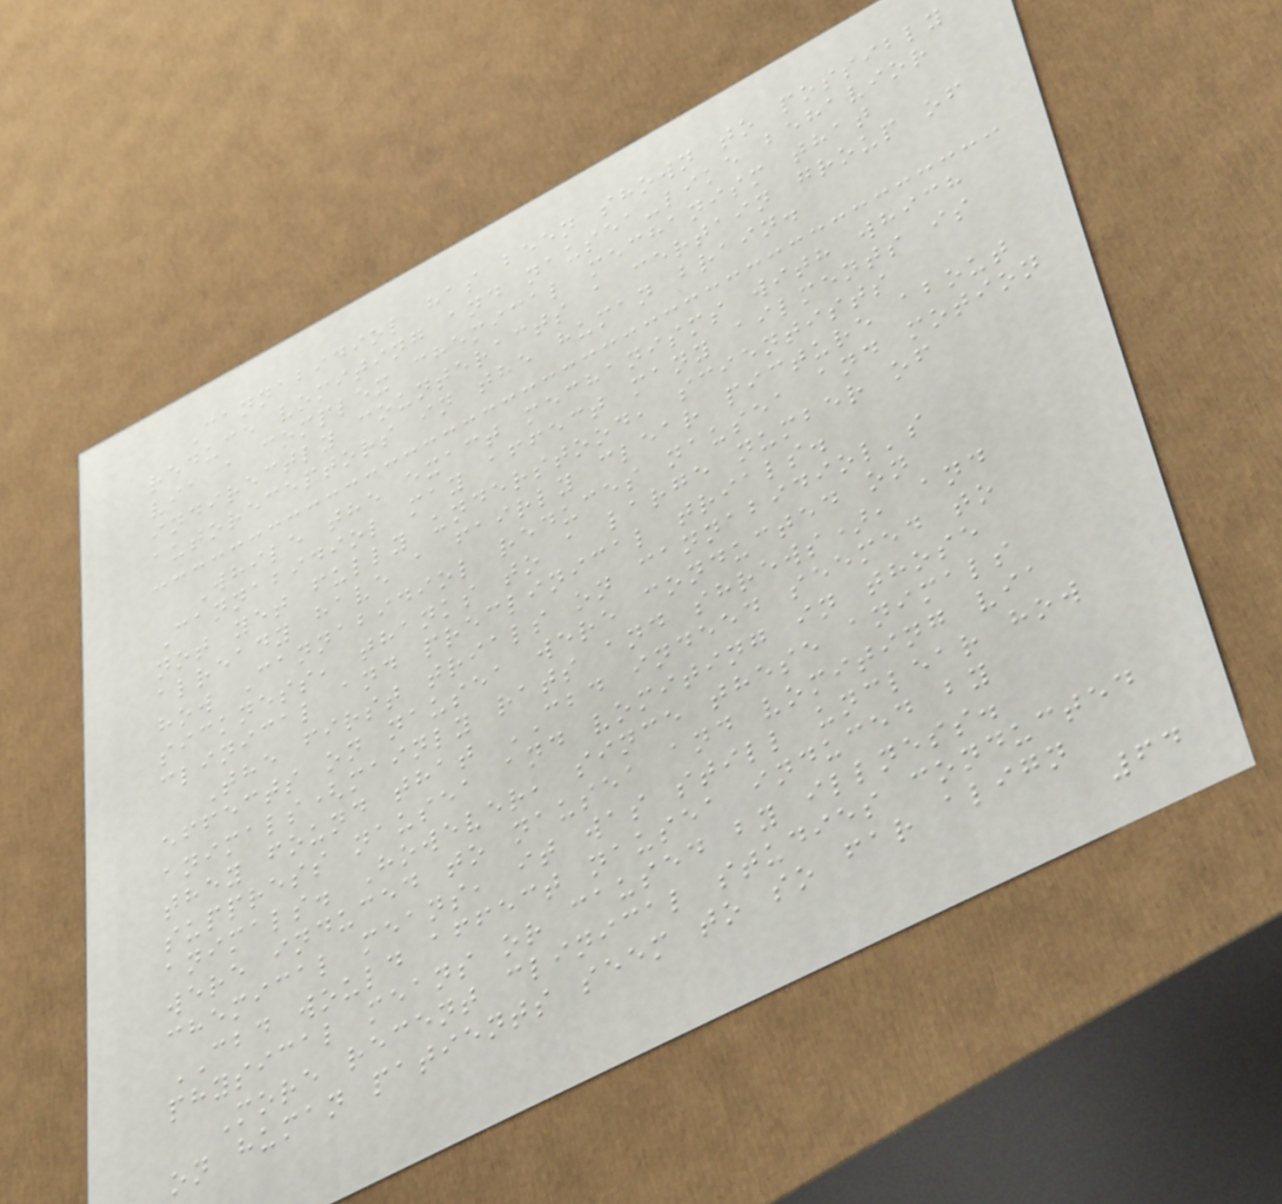Cannabidiol has been shown to possibly
reduce vomiting and nausea-like behavior
via a complex chemical mechanism that
indirectly counteracts a certain group of
autoreceptors in the human brain.
While the exact mechanisms with which
Cannabidiol may affect many ailments is
not yet fully understood, scientists
already have a fairly clear picture about
how Cannabidiol reduces nausea and motion
sickness, thanks to a large number of
clinical and preclinical trials.
The first trials on cannabidiol's
effects on nausea were conducted on
animals(mainly rats and shrews), and
they found that CBD indeed seemed to
suppress nausea and vomiting in those
animals. However, since these animals
were induced to nausea and vomiting via
chemical means, it was still unclear how
CBD would affect nausea induced by
physical means or caused by illness.
More recent clinical studies conducted
on human patients seem to so far align
64
